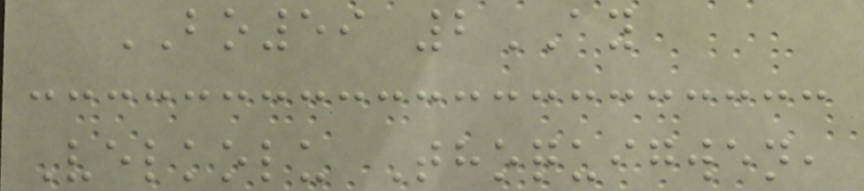BO59 2AY
Velkolu Thoquigwen,
